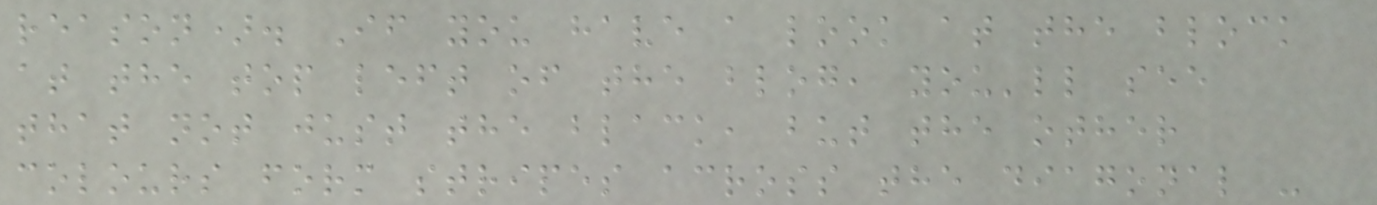reason). If you have a look at the block
at the top left of the blog, you'll see
that not just the black, but the other
colours form stripes across the diagonal -
